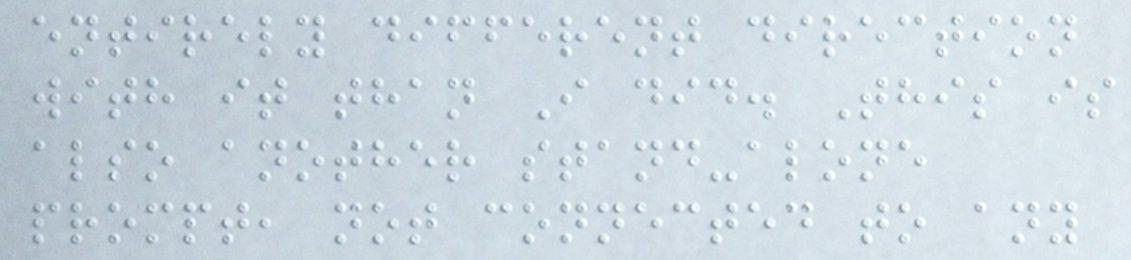entirely different direction
with it than I did. This is
also another stand-alone
prompt, not connected to any
